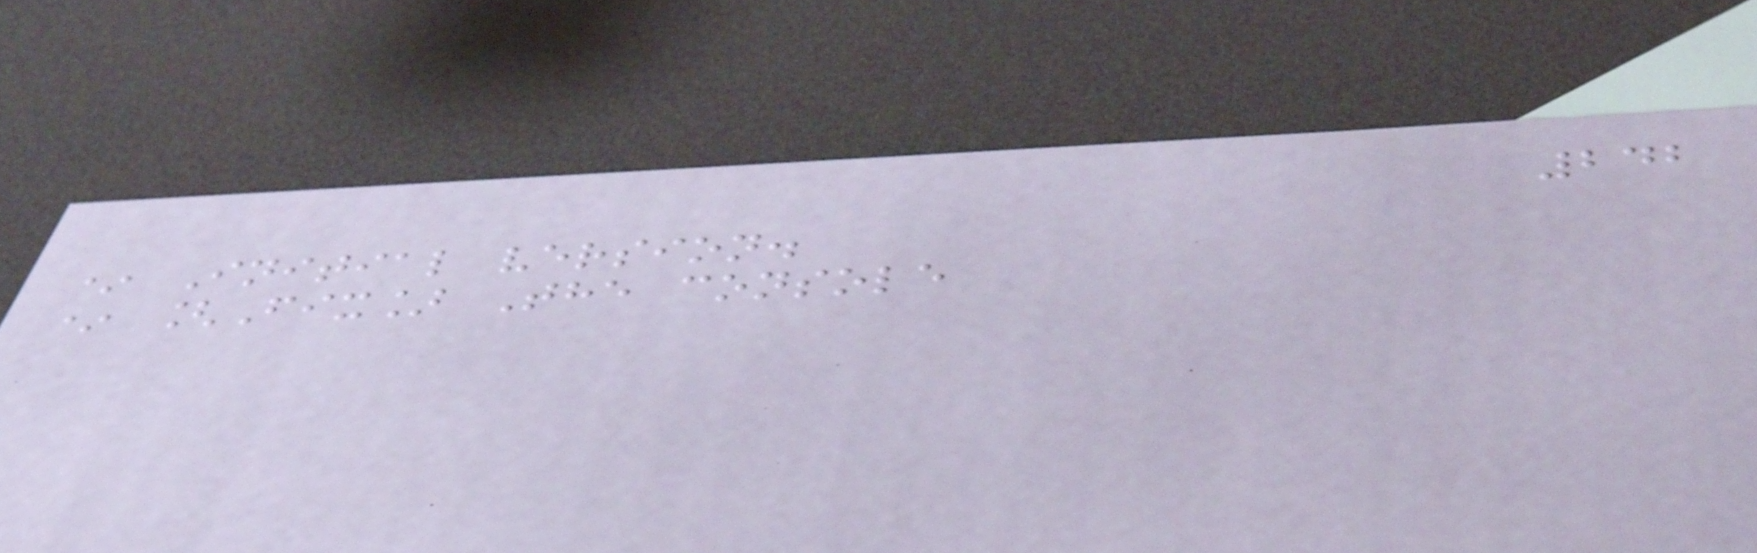242
* Initial version.
* [Fix] The console
